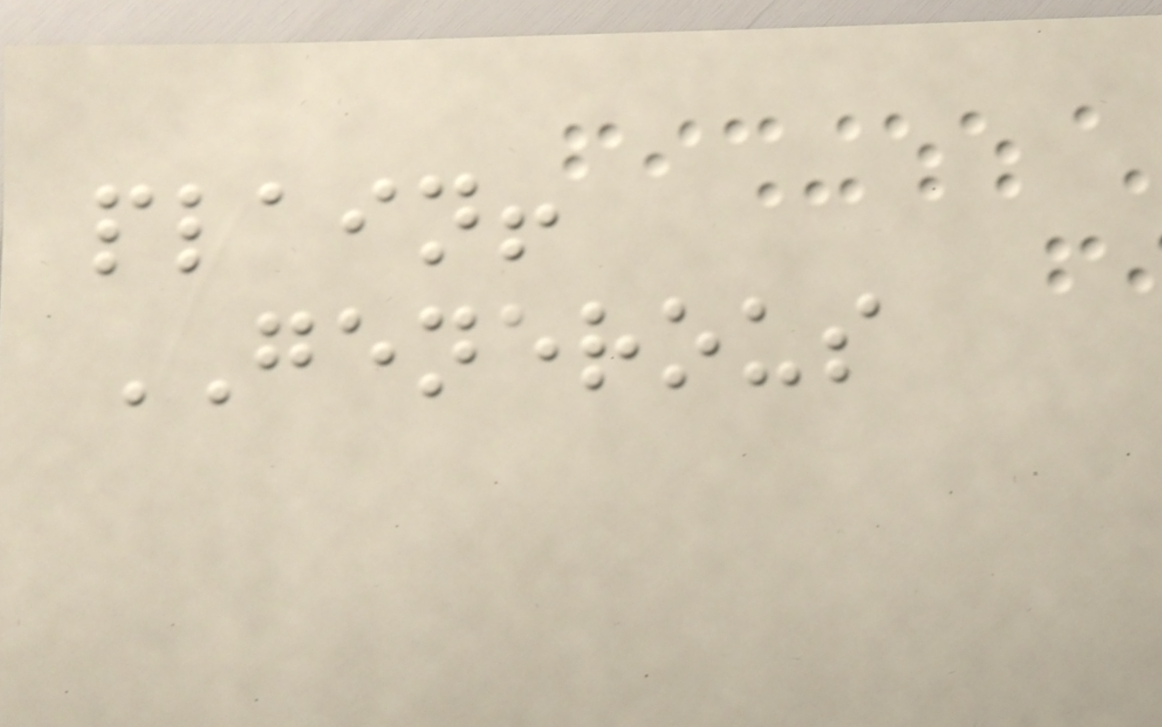plain!
GENEROUS
